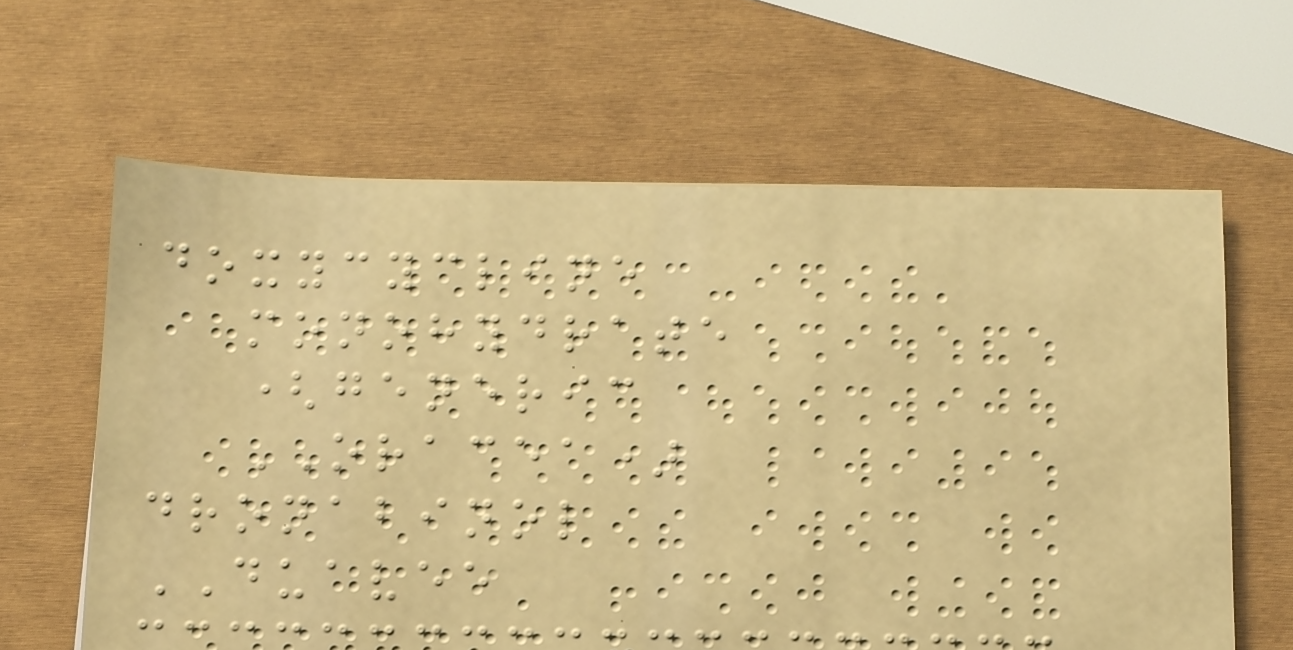doxycycline
monohydrate
(generic
ORACEA)
dronabinol
DUAVEE
